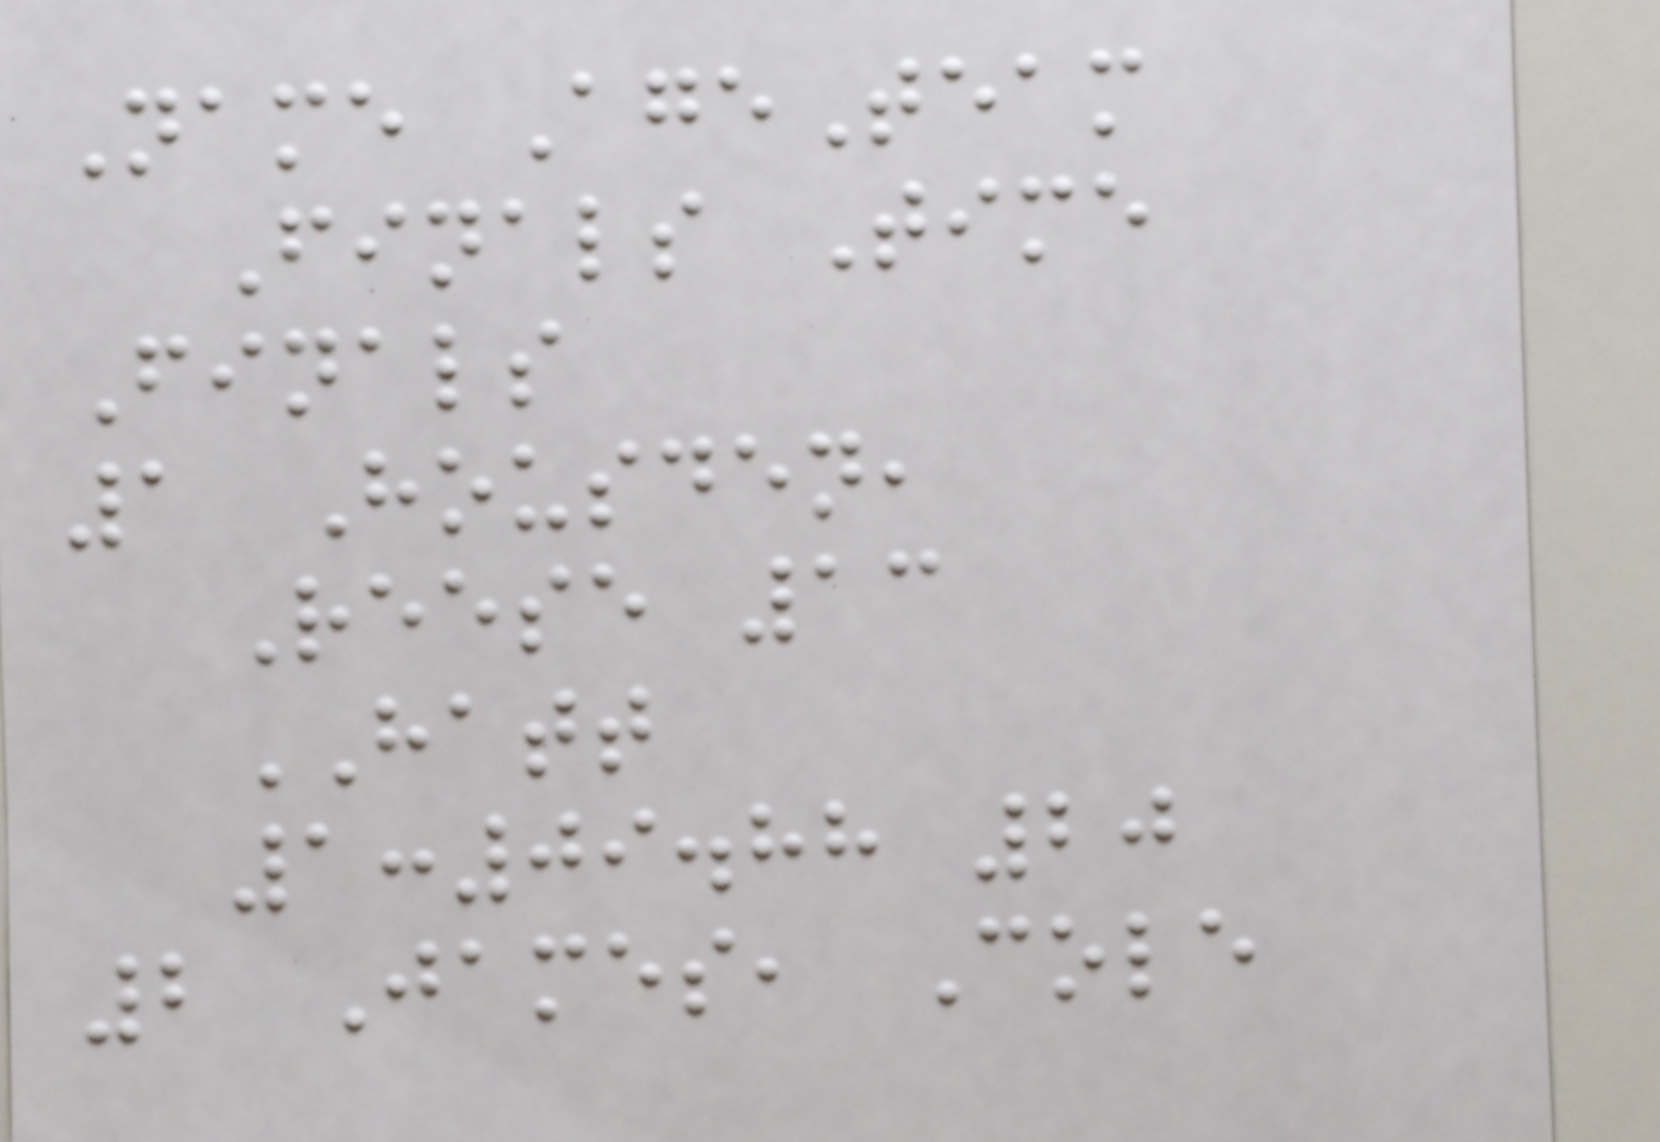Name AgeTeam
Finals Time
Finals
1 Housden,
Reese 13
HATT
1:09.88 20
2 James, Cole
